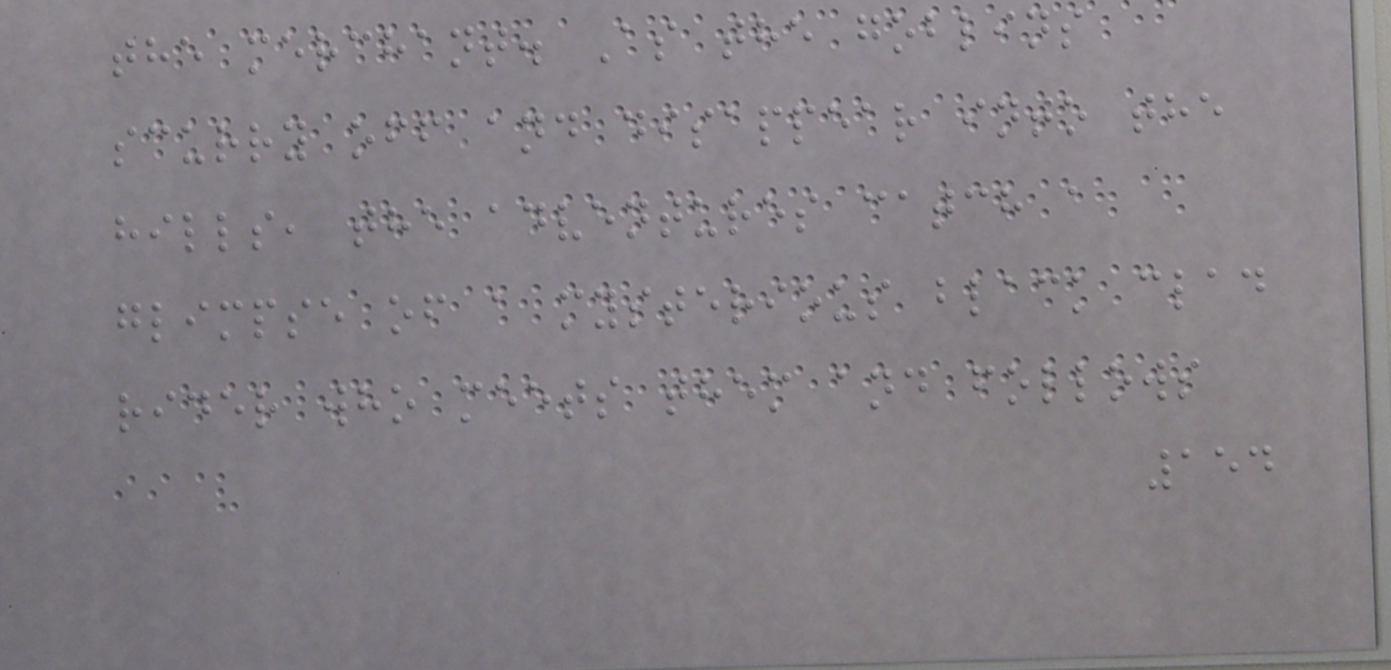the merchant. As the goblins
scurry off and disappear into the
hills, the adventures catch a
glimpse of a mysterious black clad
rider who meets them and follows
154
